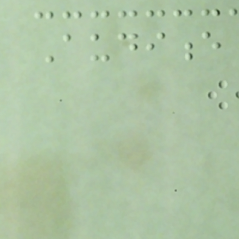Audience
